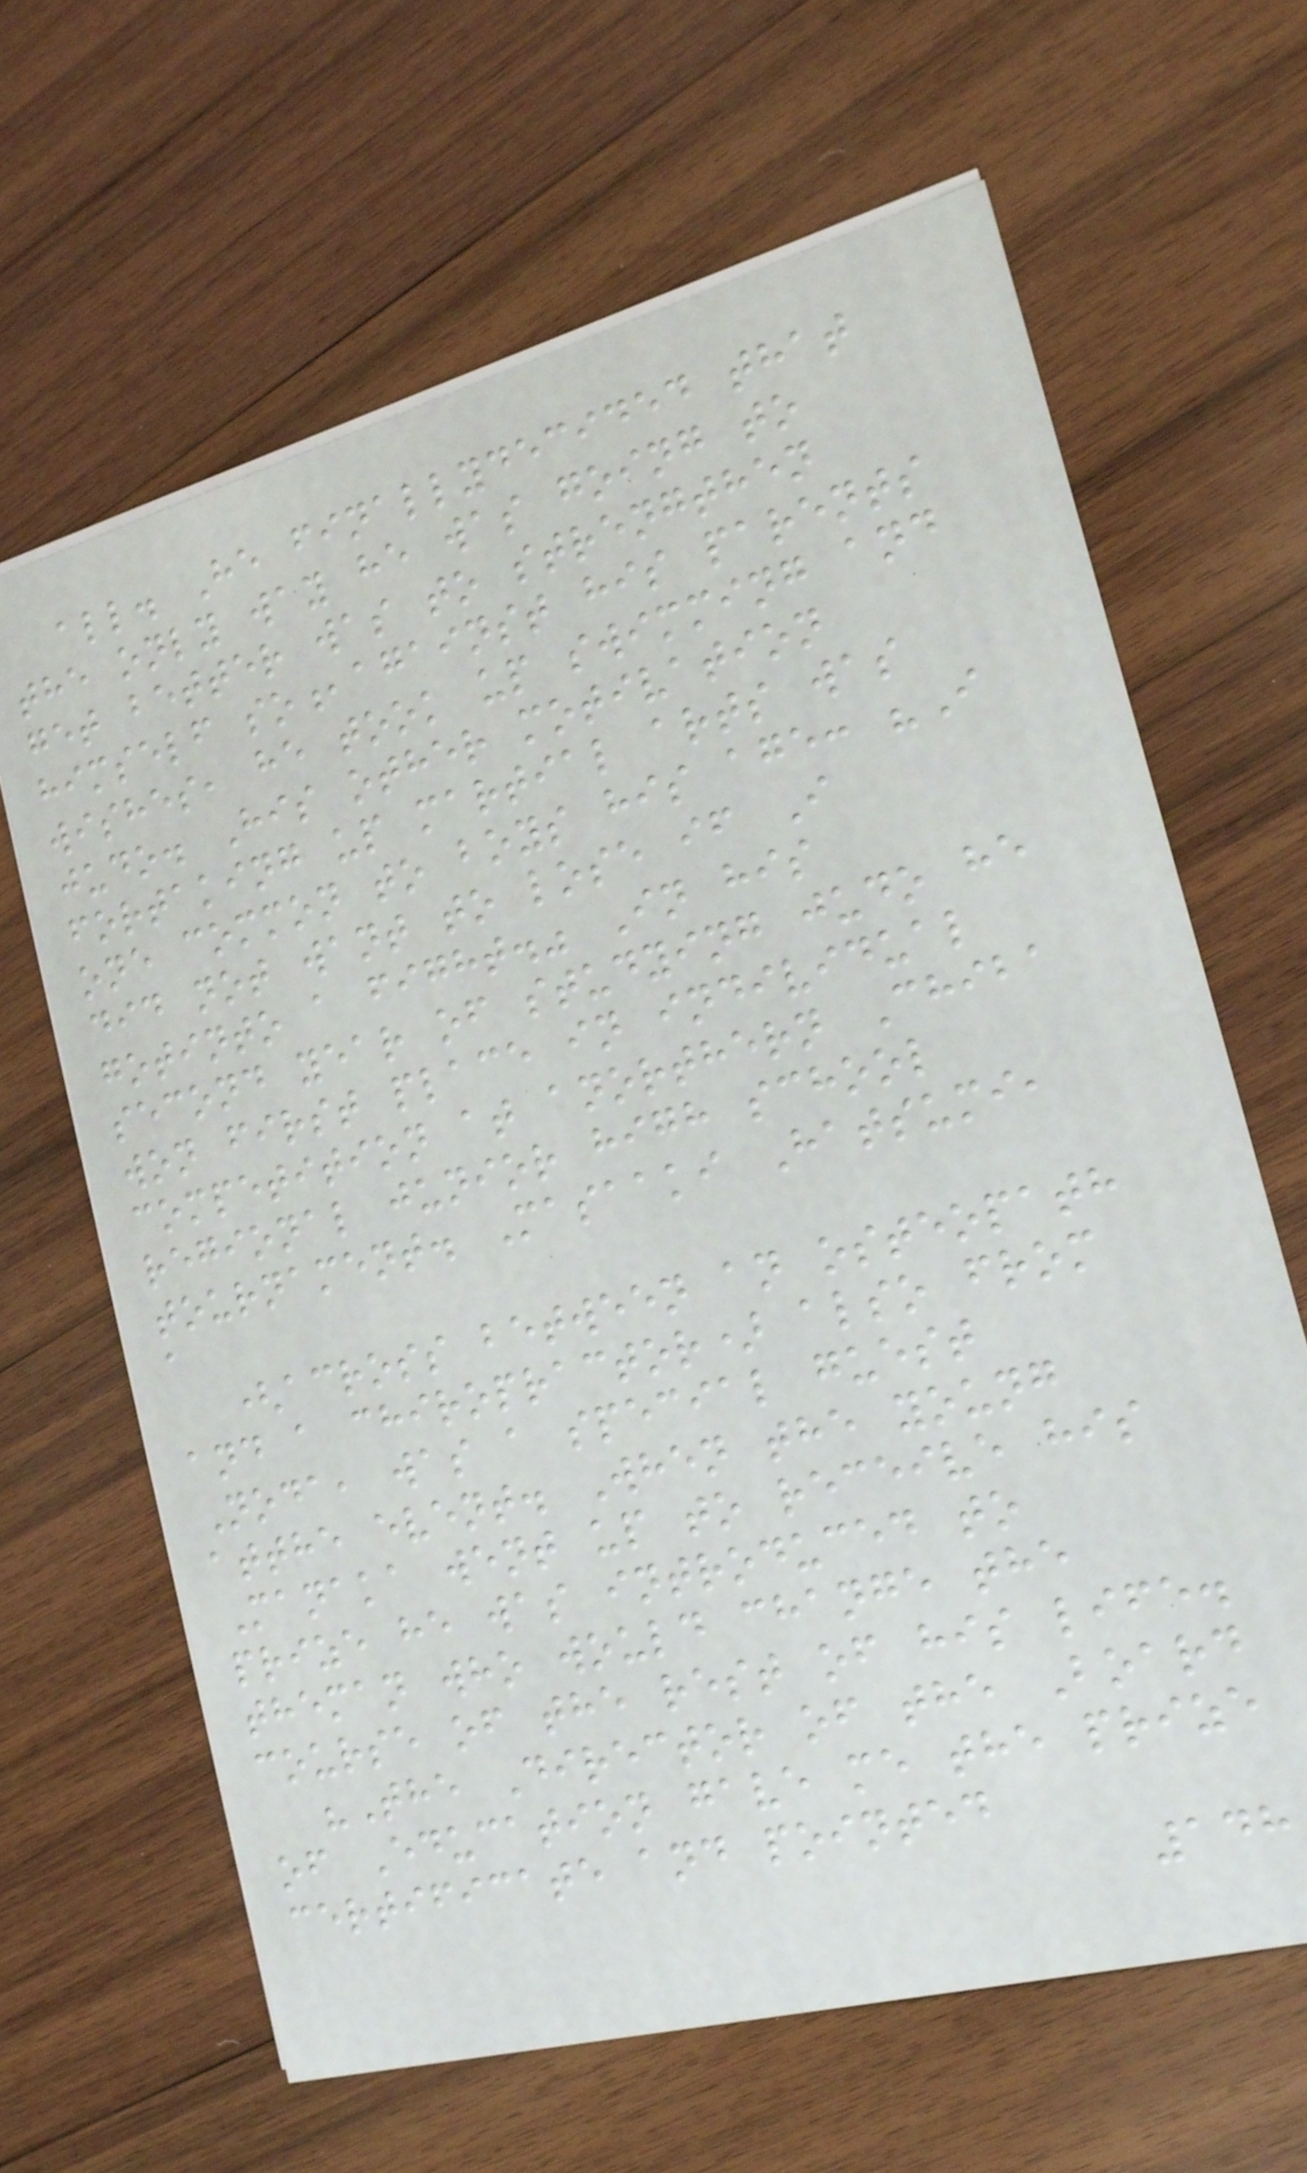all. He finallydecided that
the only way he was going to
get better was to strengthen
himself so,against his parents
wishes, he took up swimming and
judo. His other motivation
fortaking up martial arts was
one common to boys his age: "I
did not want to lose if I
gotinto a fight." In his
second year of studying judo he
won first place in individual
competition at anorthern Chiba
regional junior high school
tournament. Masaaki Hatsumi,
a
(across between an osteopath
and a chiropractor) also from
Noda, was a special guest
atthe event. When the young
Manaka went up to receive his
prize he was introduced to
theman who would change the
course of the rest of his life.
"The Director of the Board
of Education gave me the prize
certificate and pointed
148
